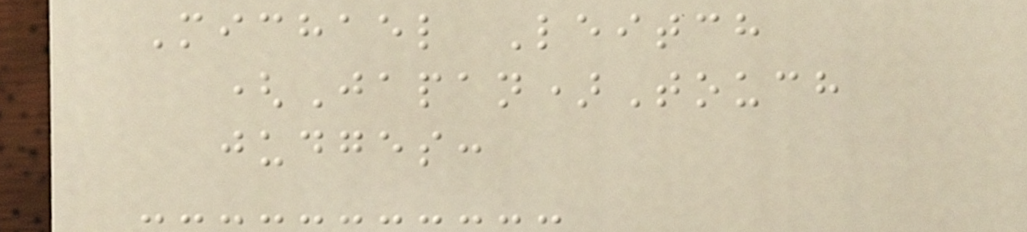Michael Leitch
(Japan)Touch
judges:
